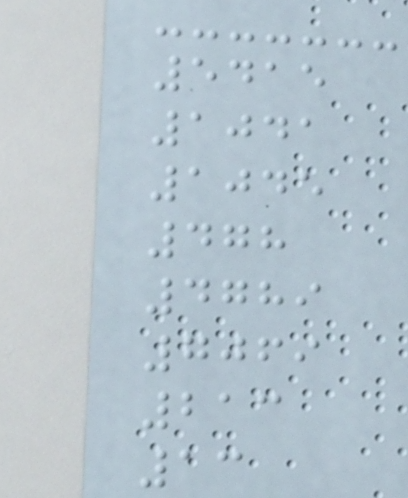5415
1041
1045
478
4789
7069
213
13
